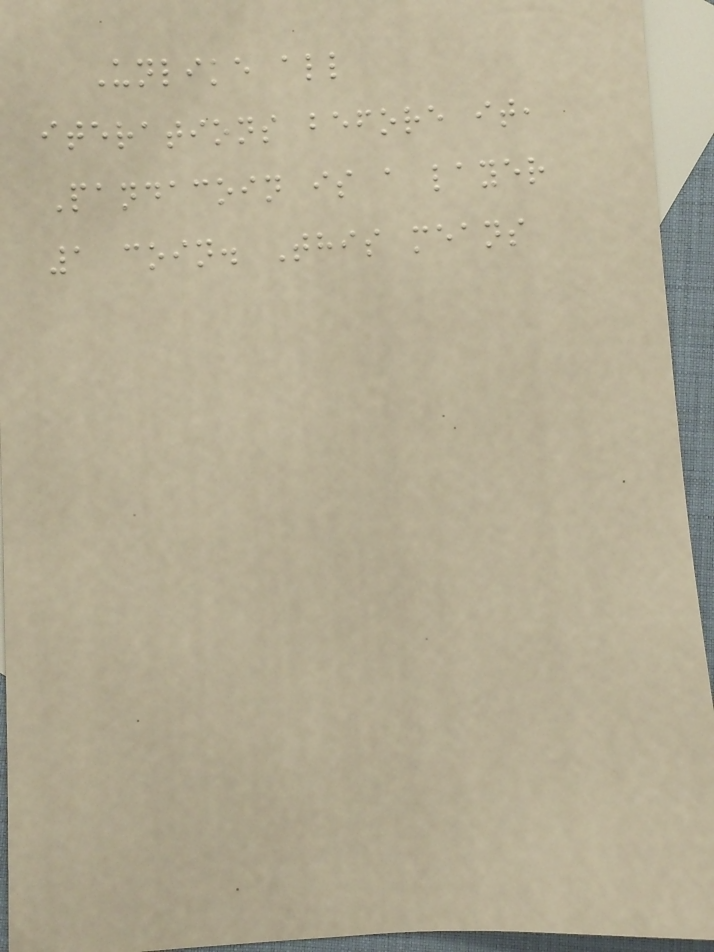Unlike all
iterations before it,
Pandacoin is a layer
1 coin. This means
